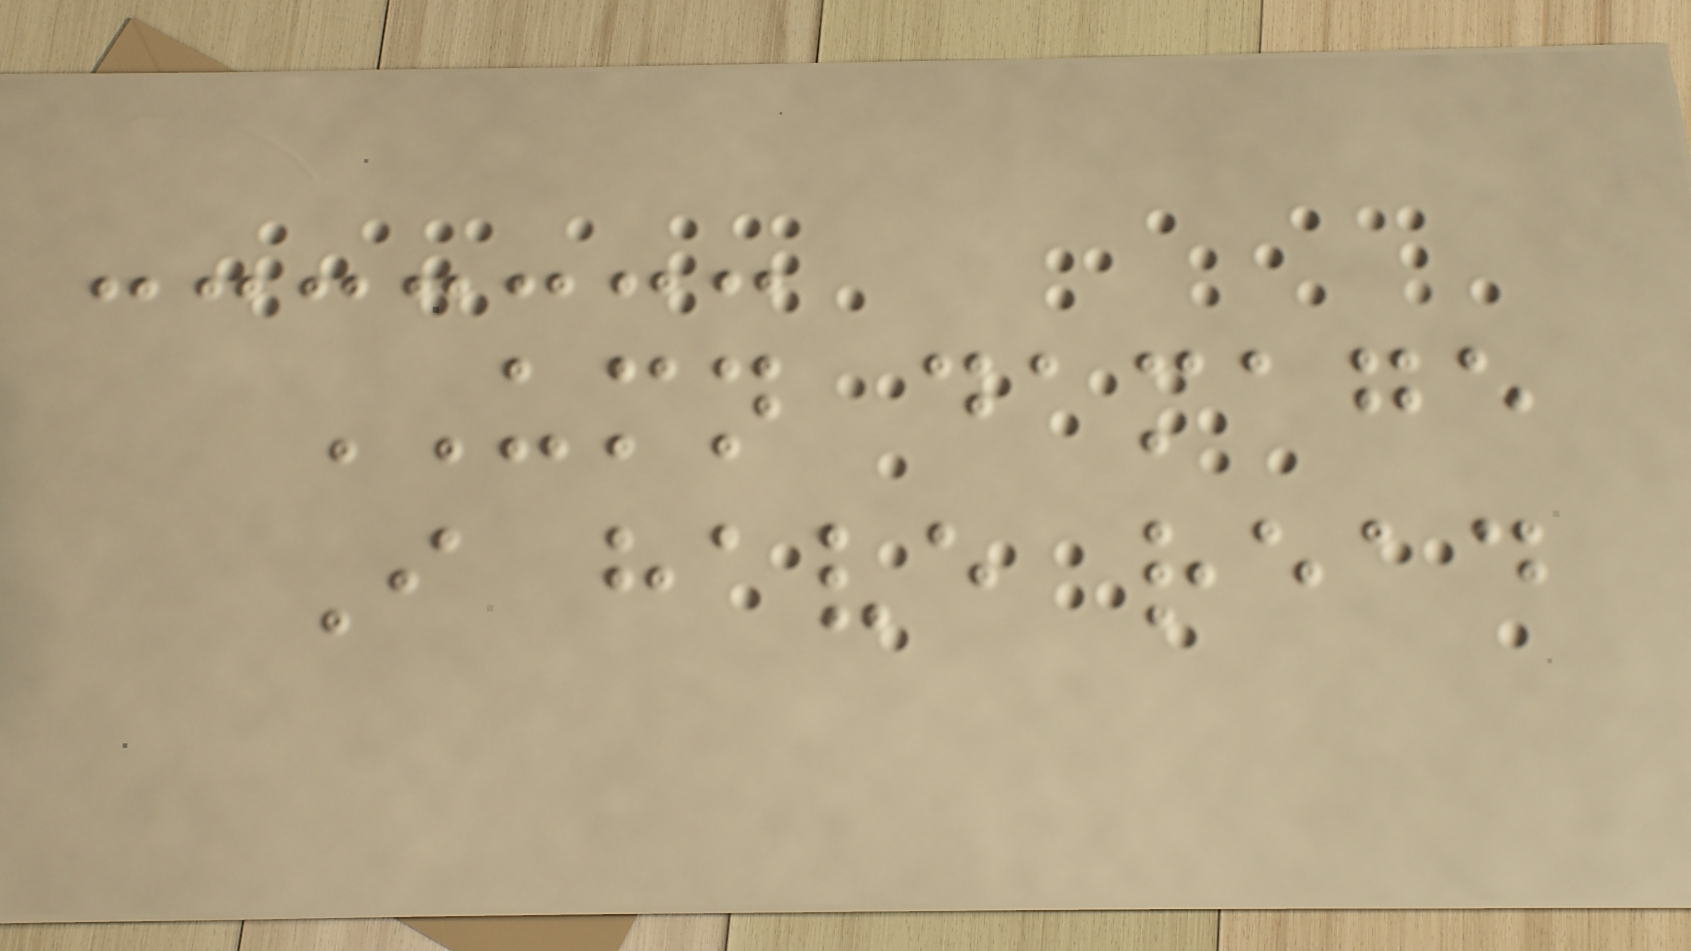UMN damage
I have read
